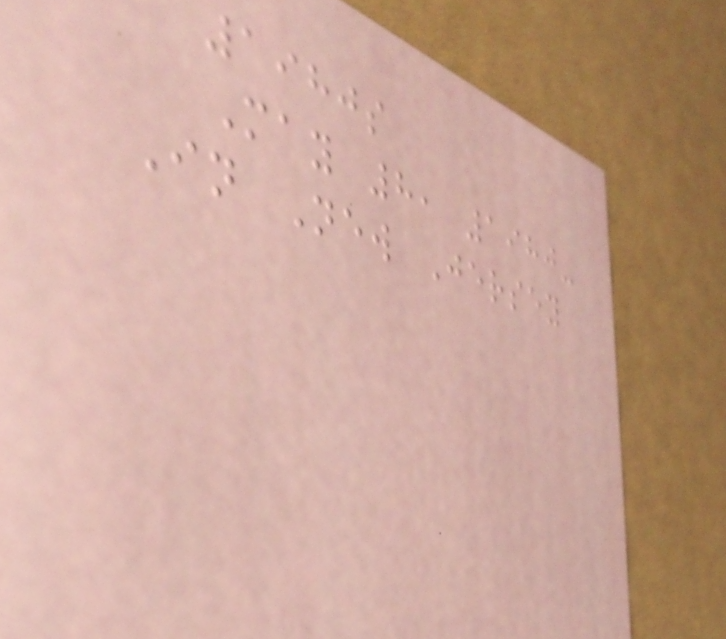1980s
May 8, 1980-
In New Jersey
